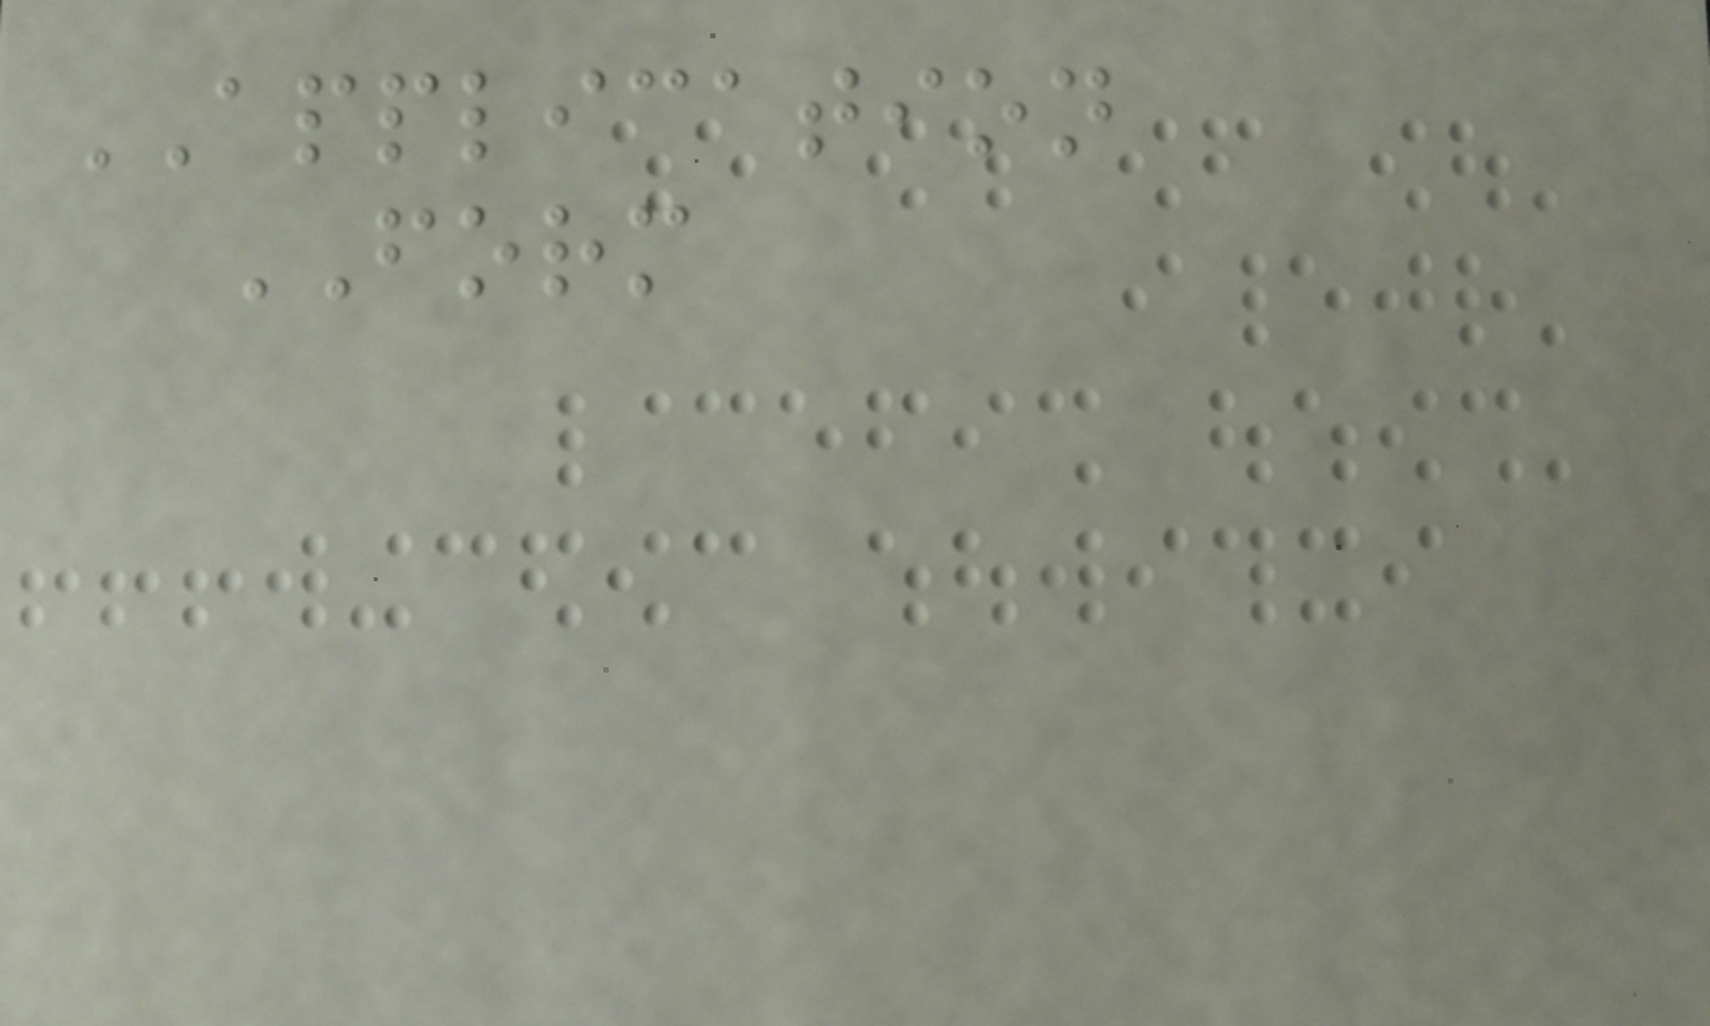APPLICATION
FORM
